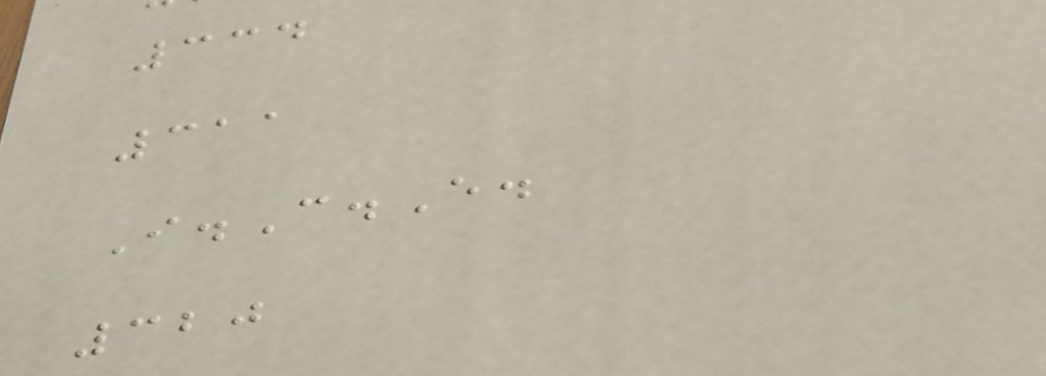334
311
I.C.E.
320
